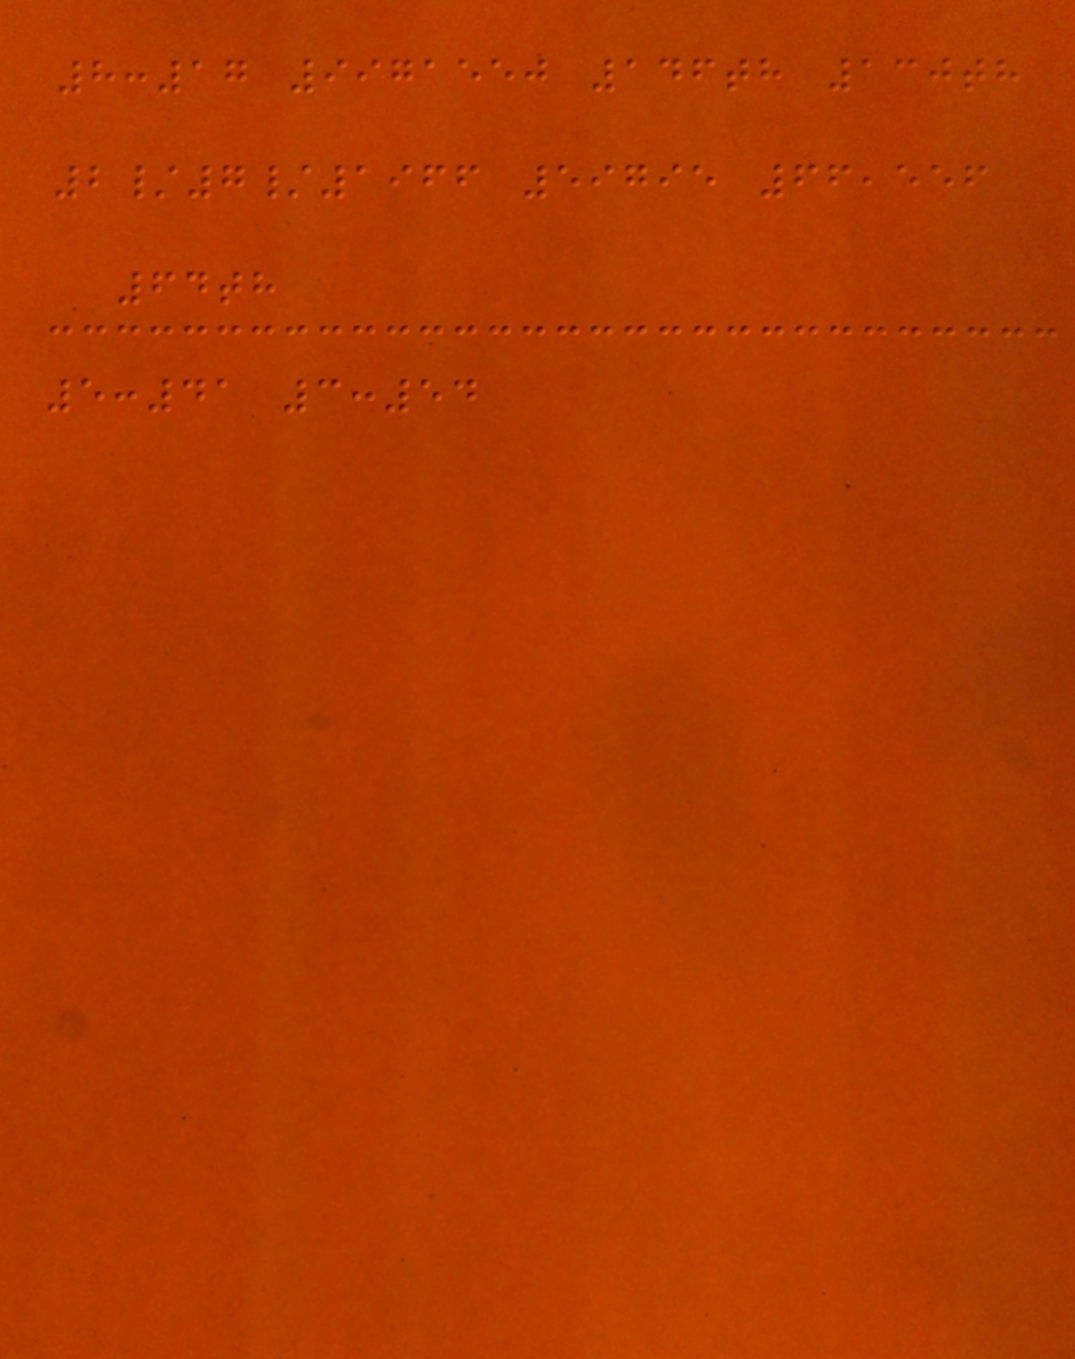8:17 9971550 146th 130th
2/7/1966 59795 66,556
64th
5:41 3:54
